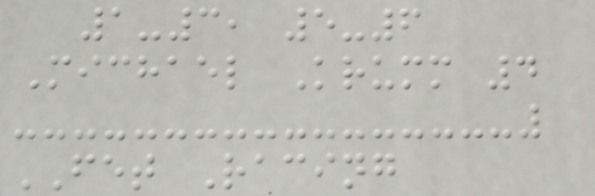1-3, 5-6
Michael Krumm 4
FET Racing
